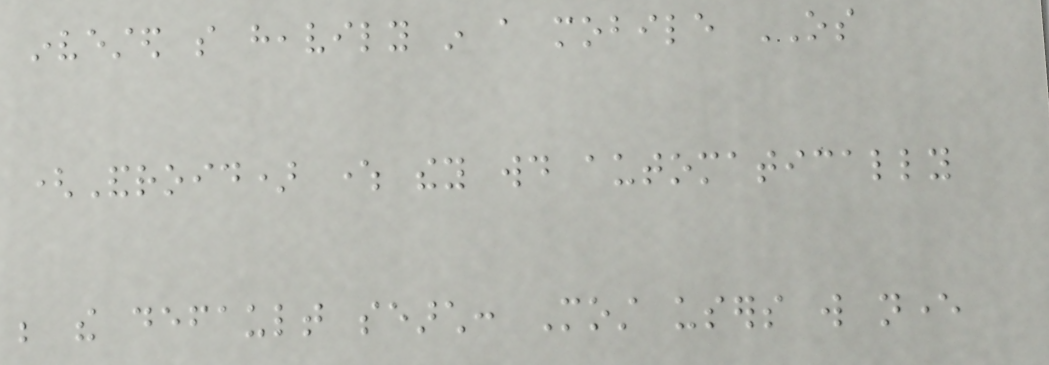invested so heavily in a mobile OS
(Android) where they would automatically
be the default search: Most users will never
